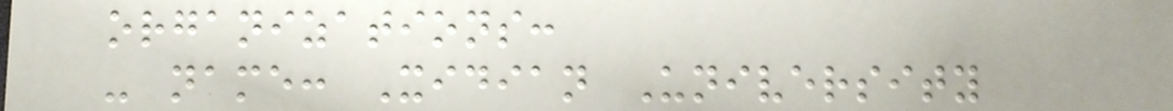organizations:
- name: Xidian University
